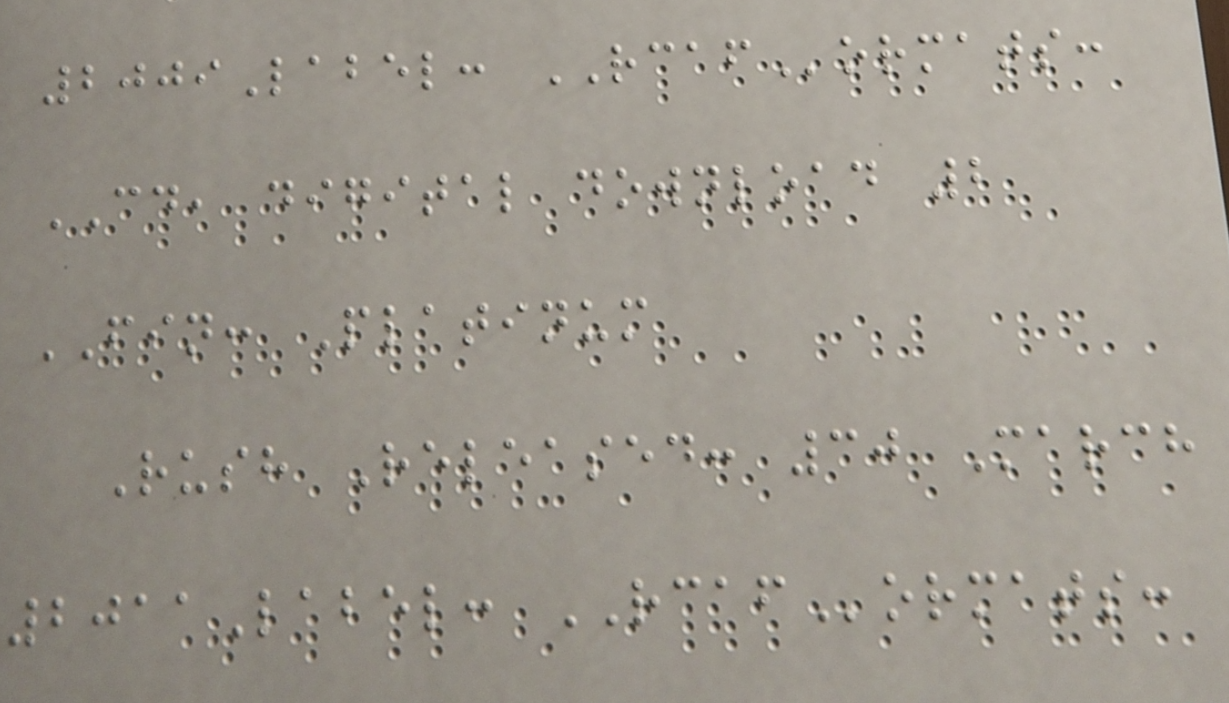2009Label: RCAFormats:
CD, digital download 2
FIN: Platinum
Rush Released: 30 March
2011Label: RCAFormats:
